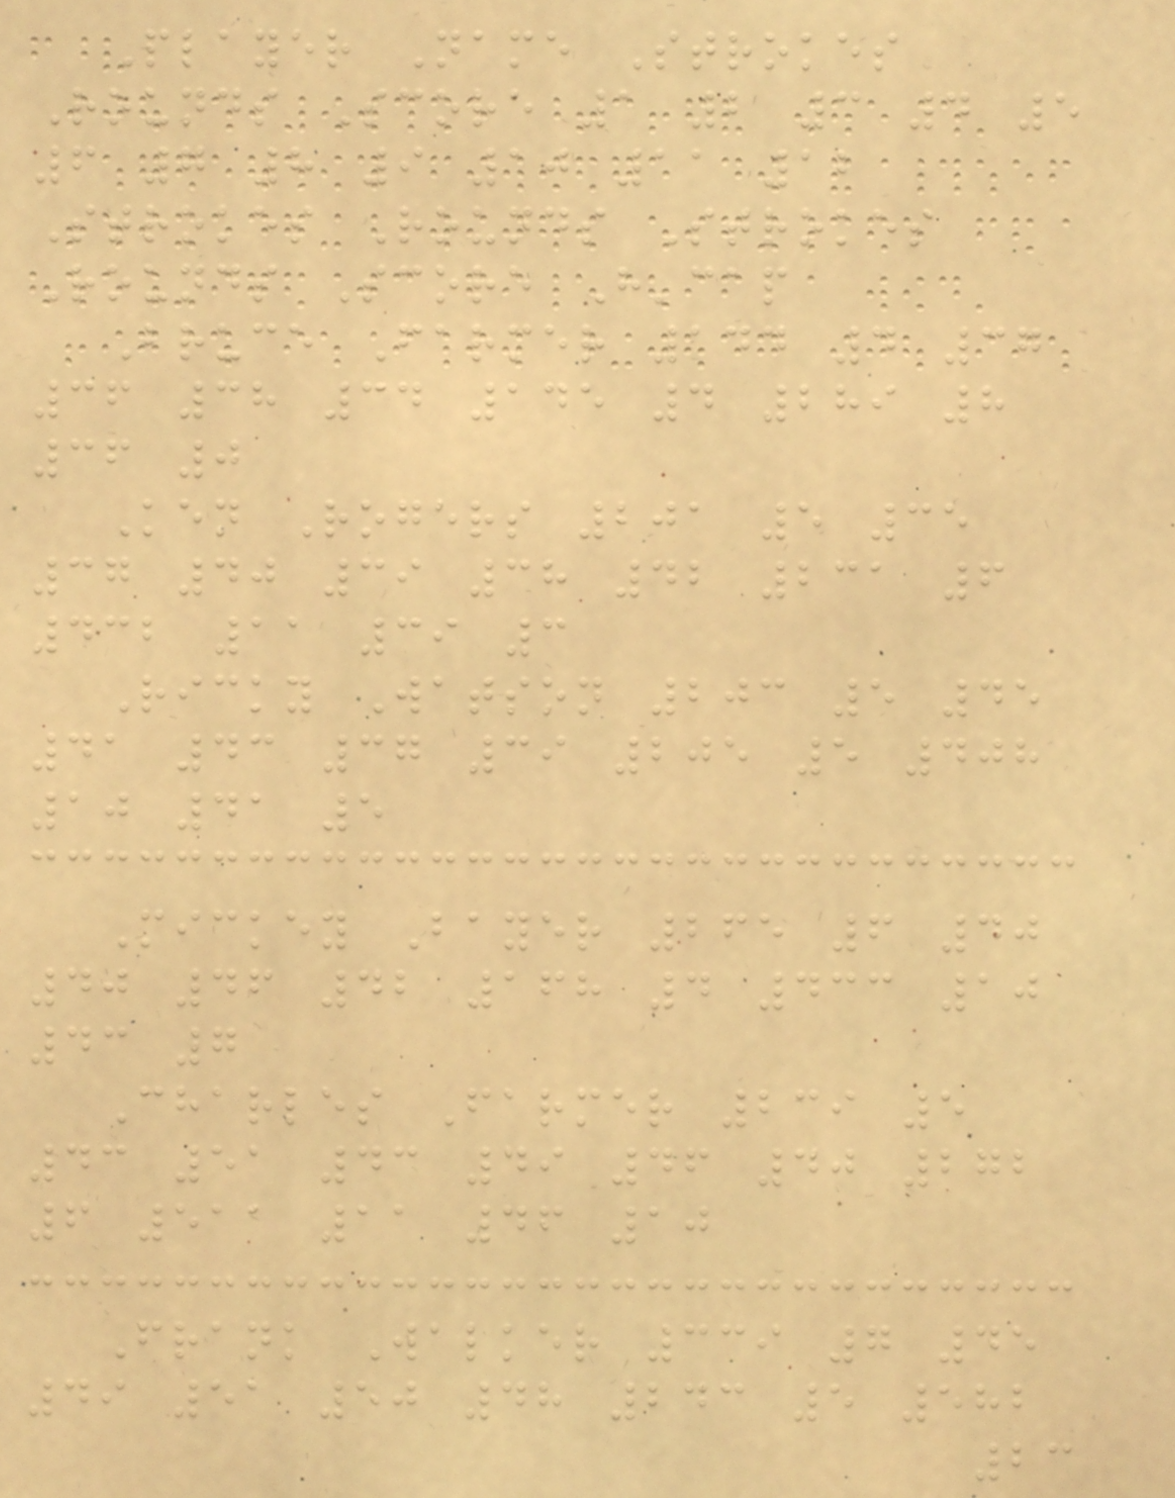Player Name Strokes
Rounds Score 1 2 3 4 5
6 7 8 9 10 11 12
Strokes Rounds Strokes
Rounds Score H'cap
Bruce Farmer 144 4 37
36 38 34 145 4 289 8
36 0
Ken Rogers 201 5 35
37 40 39 38 42 231 6
432 11 39 3
Ricky Watson 203 5 45
41 43 37 39 205 5 408
10 41 5
Mickey Bayer 265 6 40
40 46 42 168 4 433 10
43 7
Charles Farmer 239 5
43 51 43 49 46 40 272
6 511 11 46 10
Frank Walker 339 7 45
49 51 50 48 243 5 582
23
